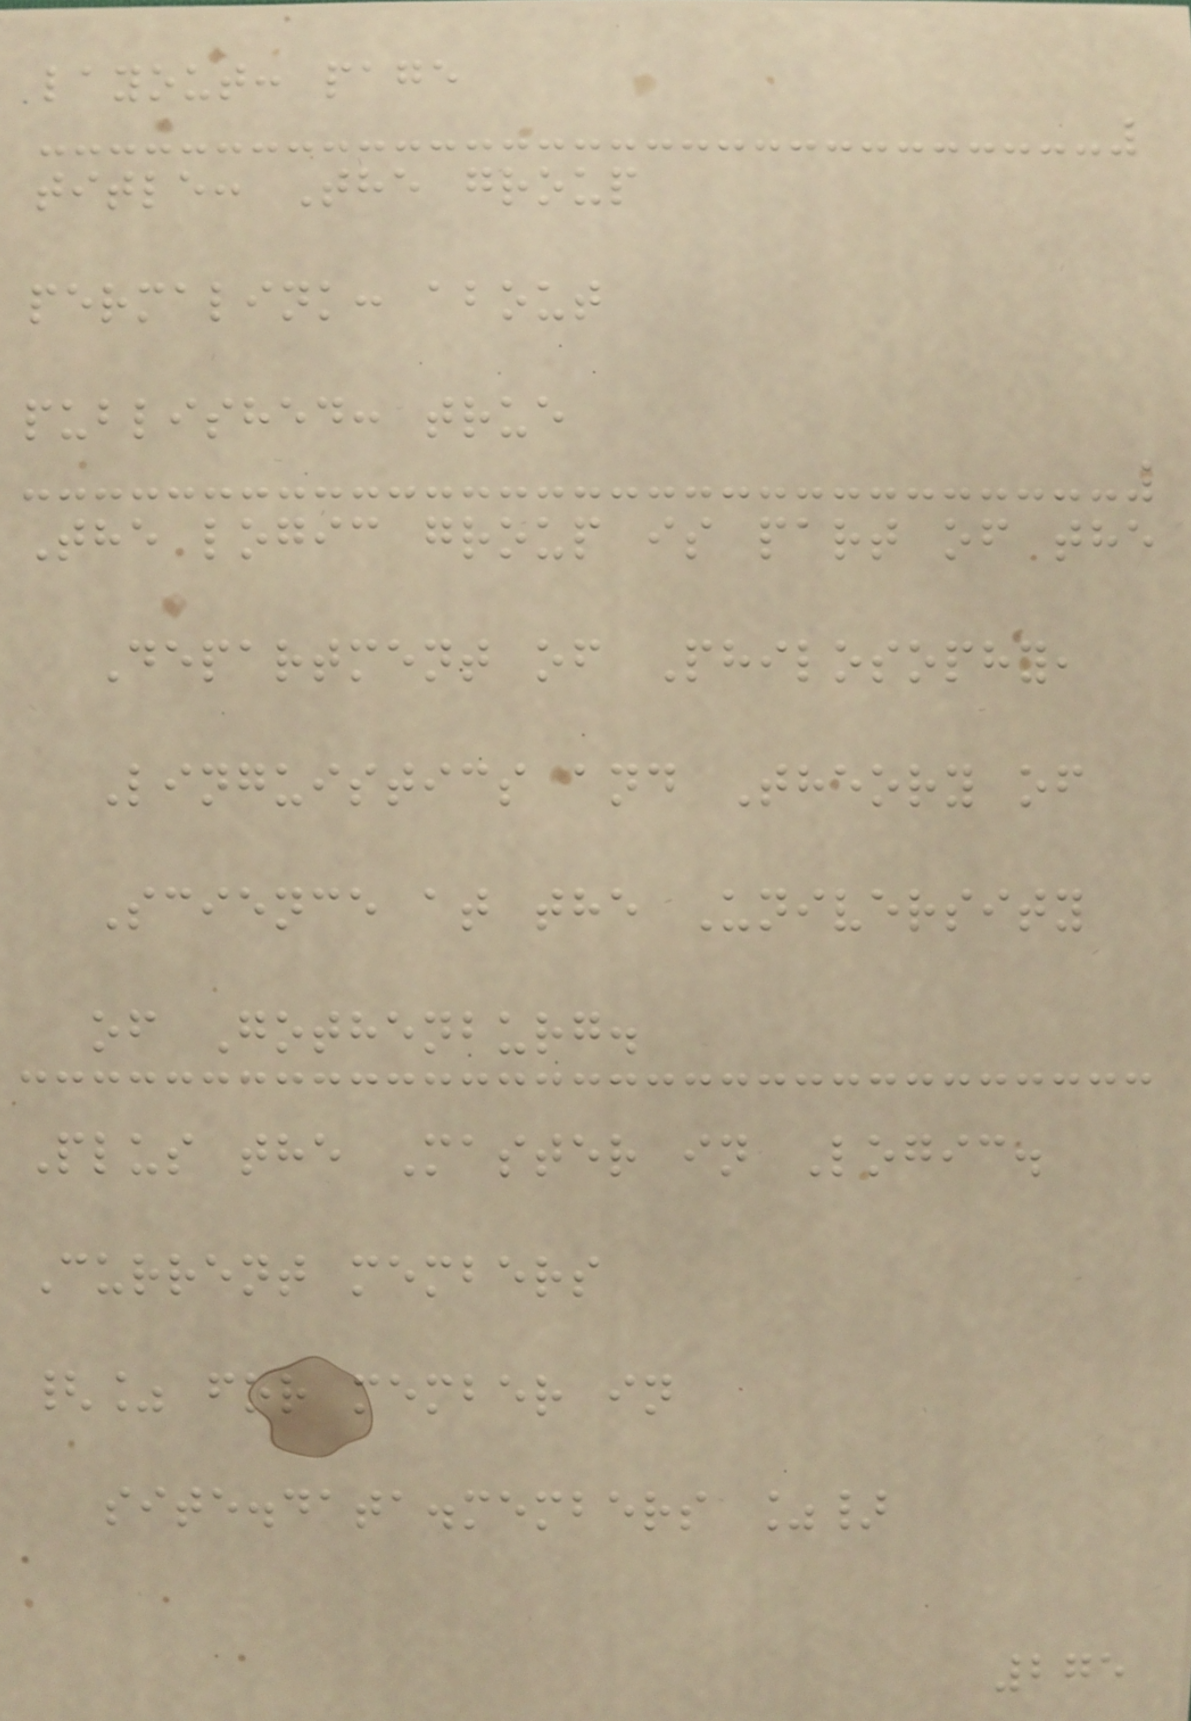layout: page
title: The group
permalink: about
published: true
The logic group is part of the
Department of Philosophy,
Linguistics and Theory of
Science at the University
of Gothenburg.
Plus the Master in Logic.
Current members
{% for member in
site.data.members %}
275
